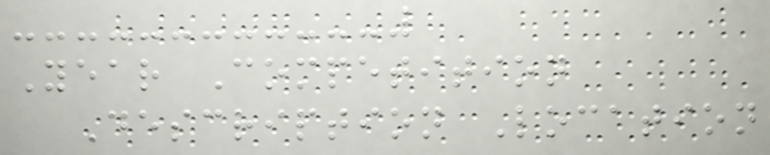Year Competition
Description Location
